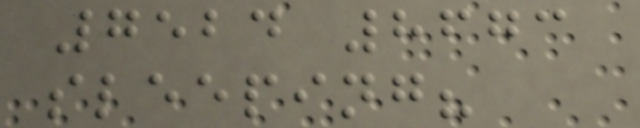7524 8673
sleeping?
